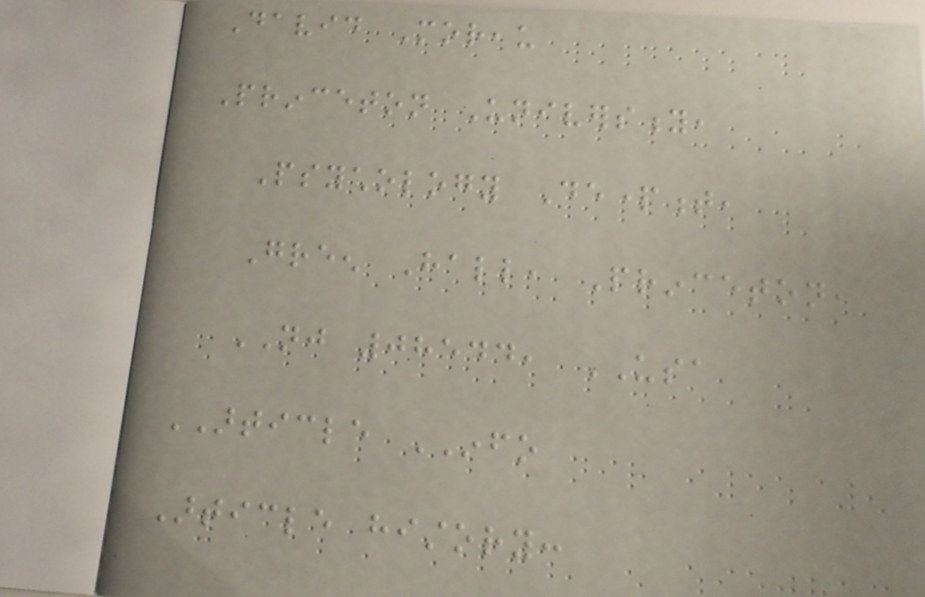David Moreau
Princeton University,
Psychology Department,
Green Hall, Princeton,
NJ 08544, USA
ARTICLE INFO
Article history:
